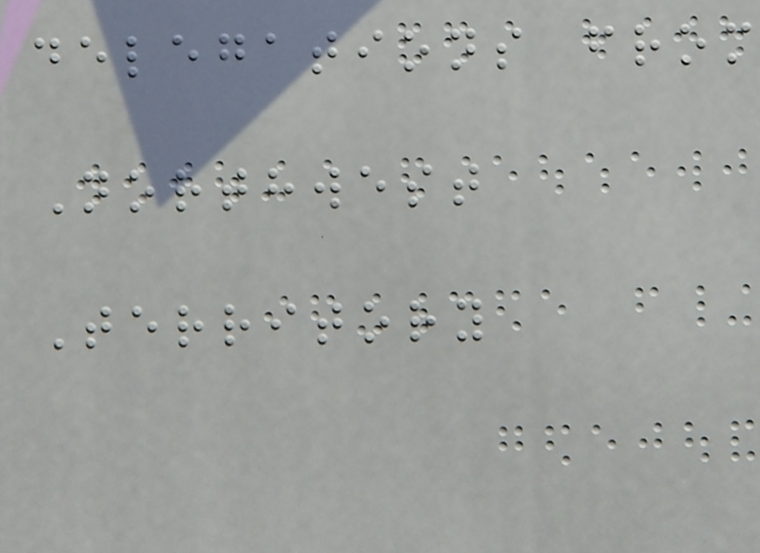delegations from
Northwest
Territory
